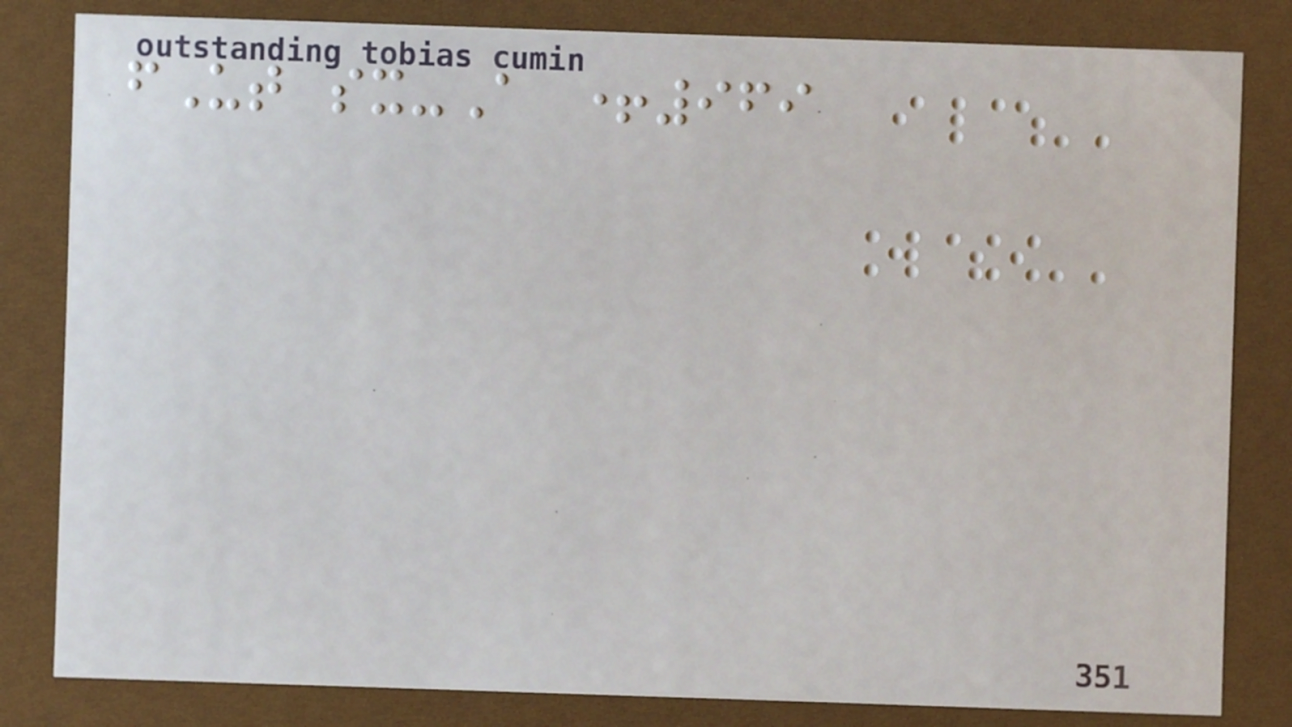fUt sx-A +969
